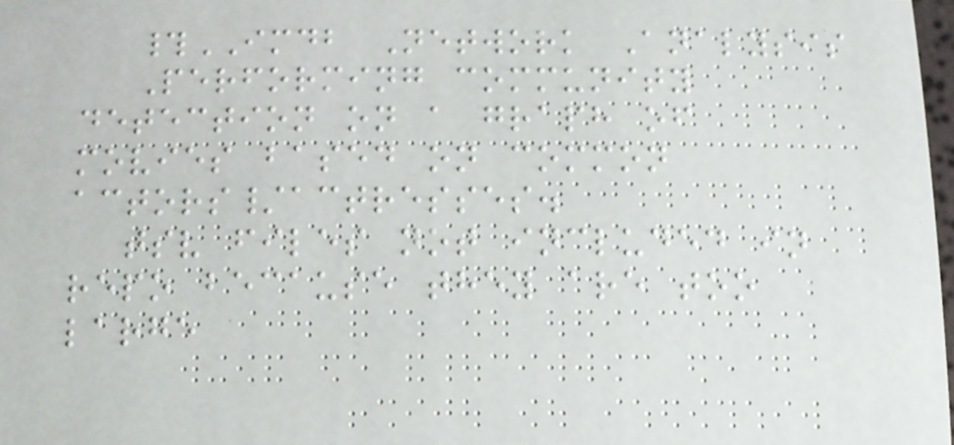#IMDB Network Analysis
Performing community
detection on a graph of
movies based on common
actors/actresses.
tsv files not included in
repo because they are too
large
